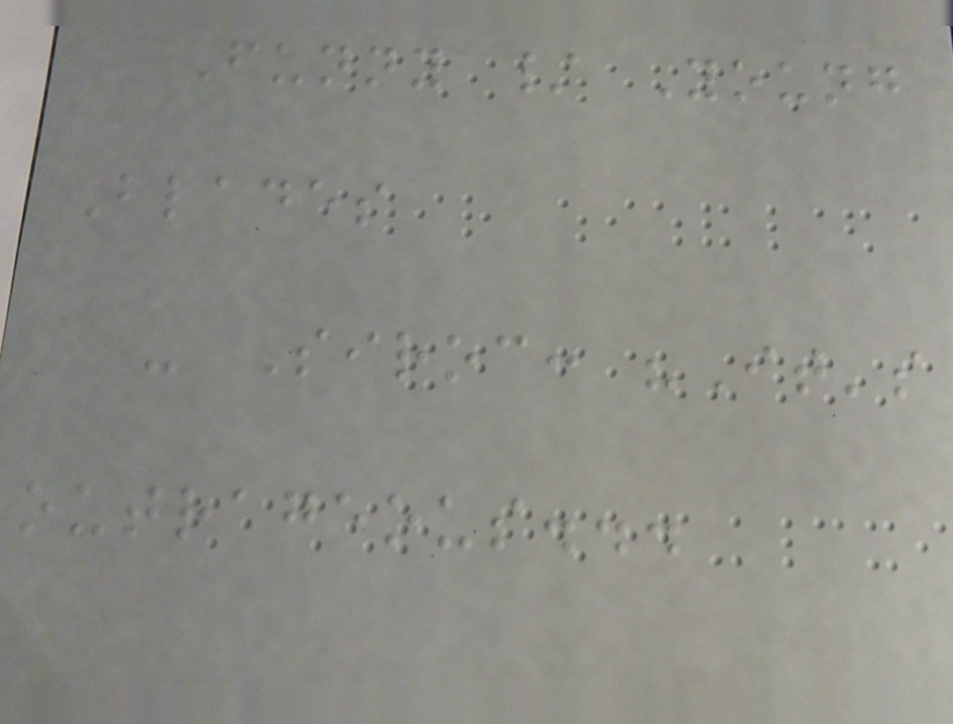Funny / Young
Blades
- Siroc: "It's
outrageous...
